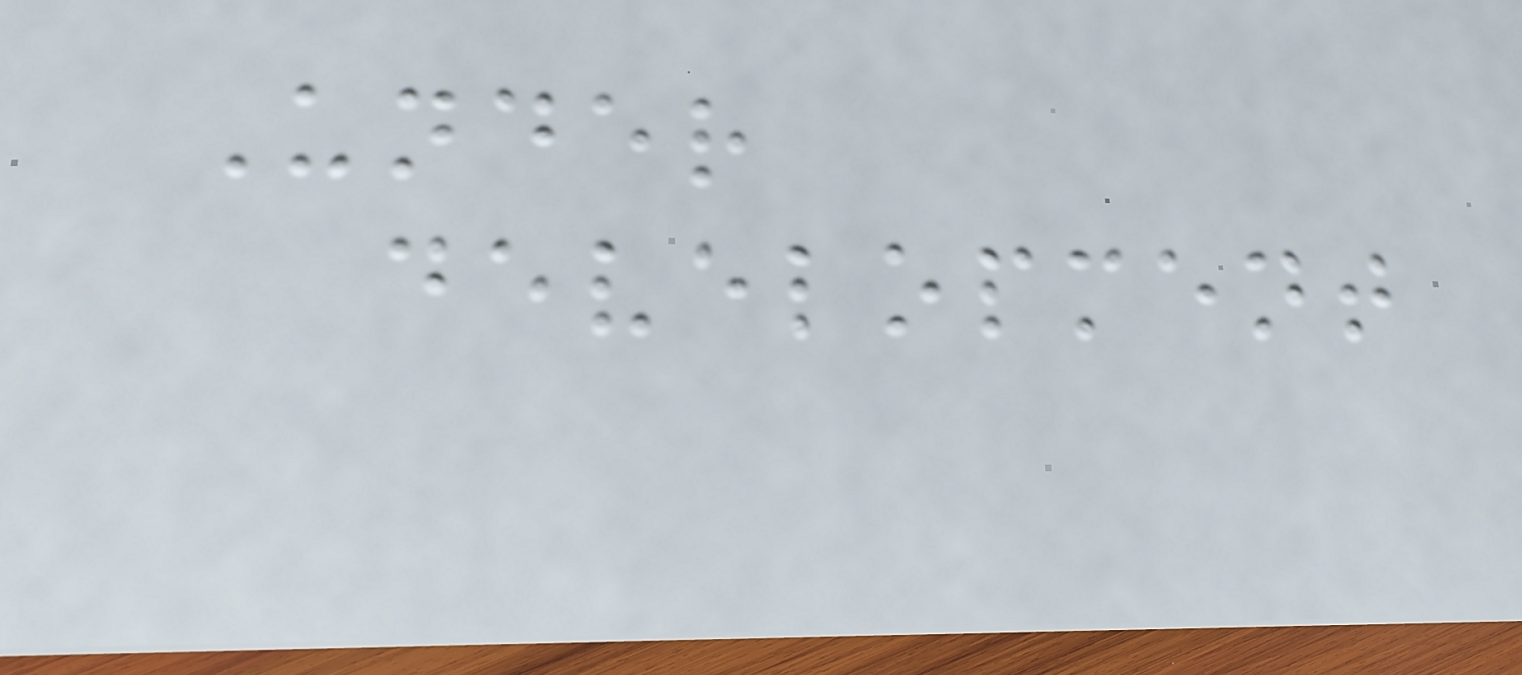Under
development
